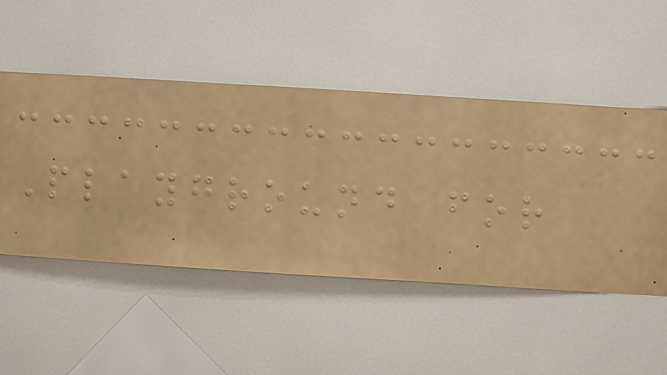Playground for
